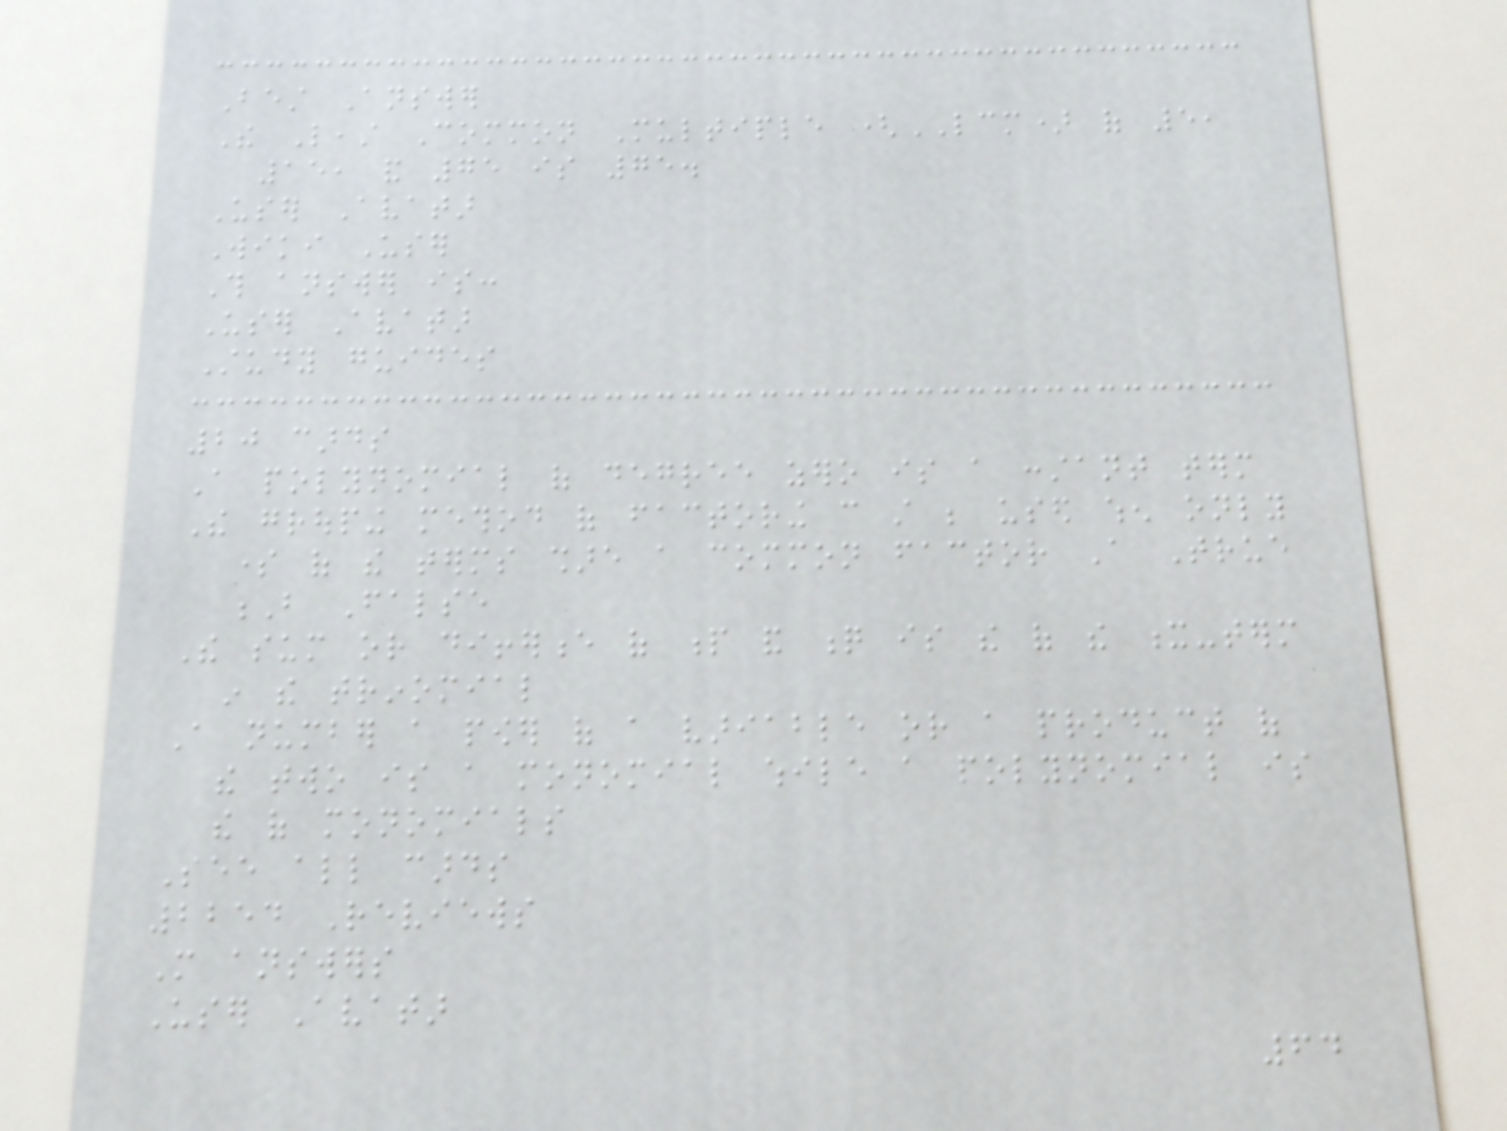Best Answer
The Least Common Multiple (LCM) of 5,
15, and 75 is 75.
User Avatar
Wiki User
This answer is:
User Avatar
Study guides
20 cards
A polynomial of degree zero is a constant term
The grouping method of factoring can still be used when only
some of the terms share a common factor A True
B False
The sum or difference of p and q is the of the x-term
in the trinomial
A number a power of a variable or a product of
the two is a monomial while a polynomial is
the of monomials
See all cards
2254 Reviews
More answers
User Avatar
64
